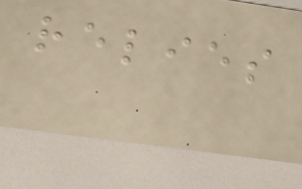relies
